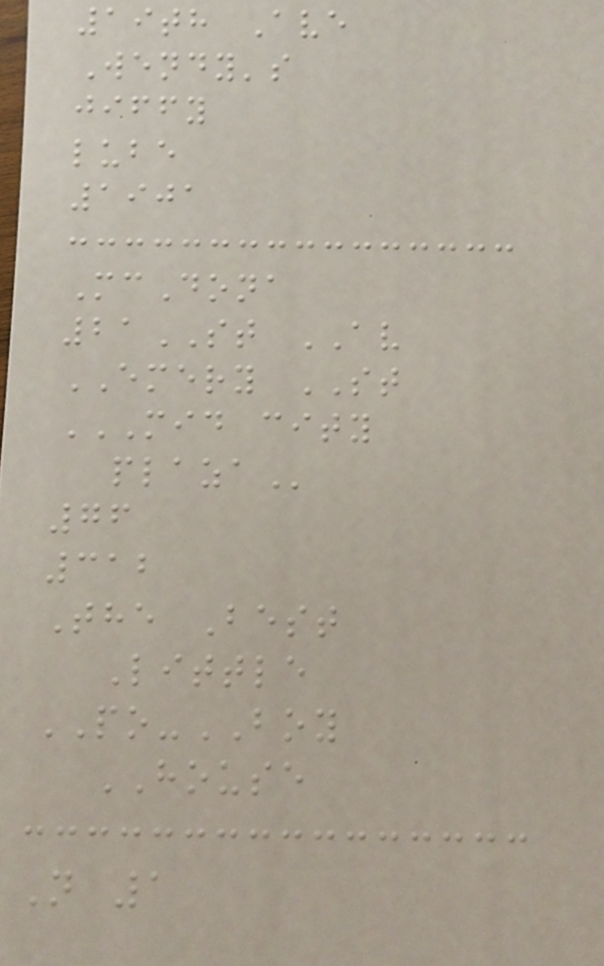19th Ave
Wendy's
jiffy
lube
1901
McDona
21ST AV
EMERY ST
MID CITY
PLAZA
76
312
The Best
Little
PO-BOY
HOUSE
N 1
